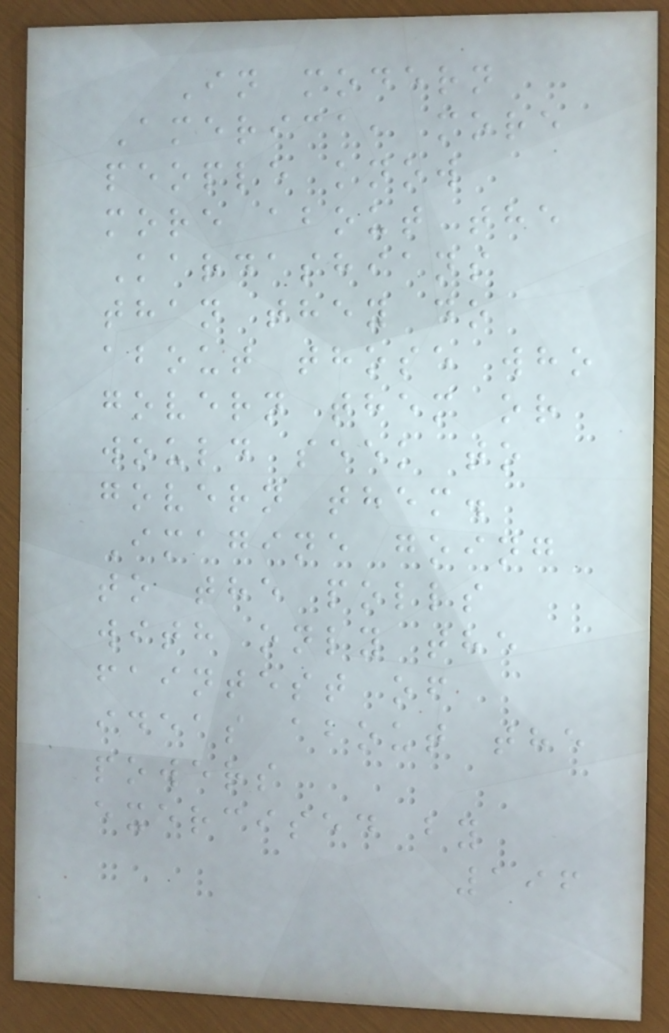In modern
America, more
people know
more about the
Kardashians
than they do
about those who
govern them or
would seek to
govern them.
Imagine going
to the polls
with only the
faintest of
ideas about the
powers
exercised by
196
